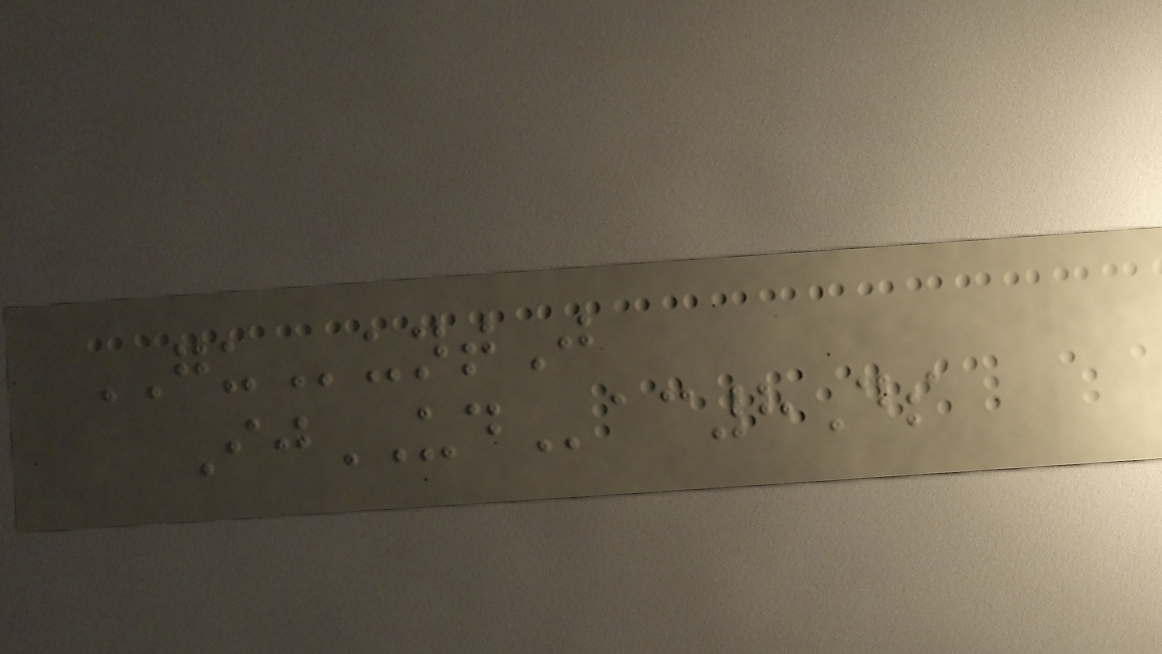GUuntJ
IjUDac8Ds
